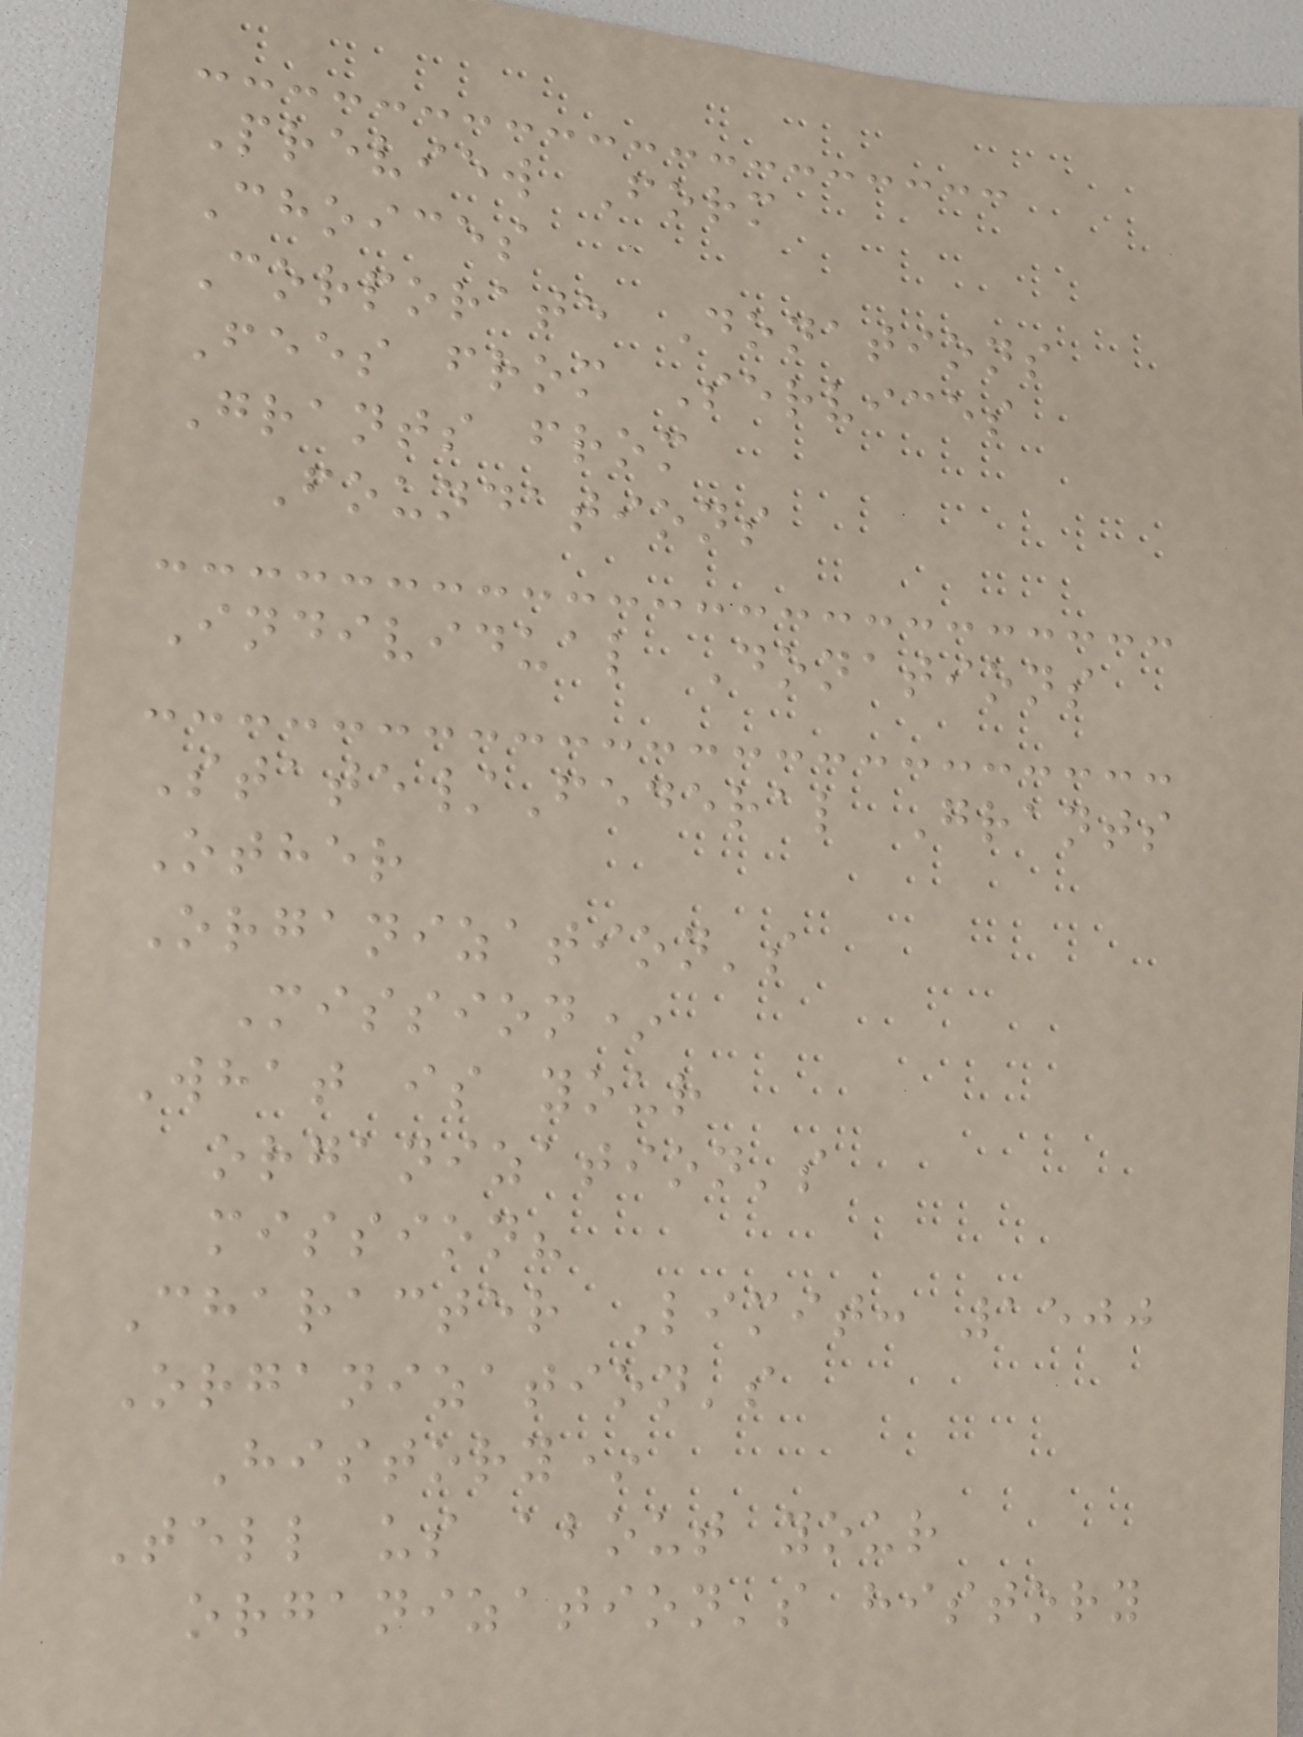Preview Form
Choices
Corporate Donations
Fees from Services
Grants from
Foundations
Individual Donations
State/Federal Grants
Other
Organization's
Mission*
What is your
organization's
mission?
Character Limit: 1500
Organization's
History*
Tell us about your
organization's history
